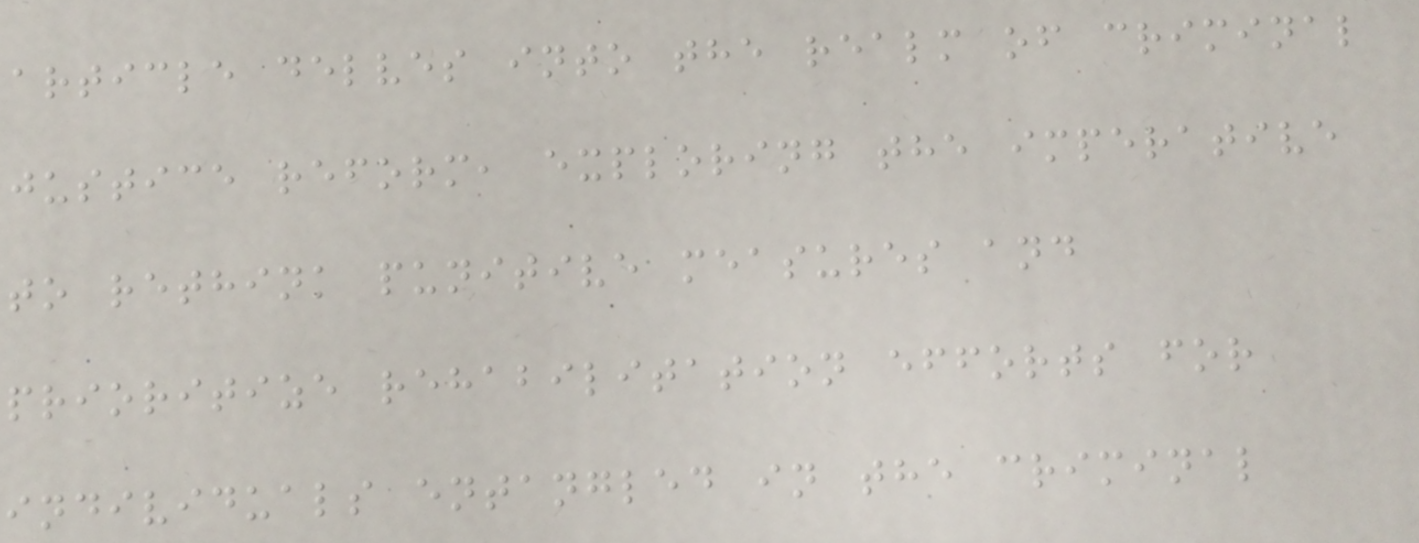article delves into the realm of criminal
justice reform, exploring the imperative
to rethink punitive measures and
prioritize rehabilitation efforts for
individuals entangled in the criminal
